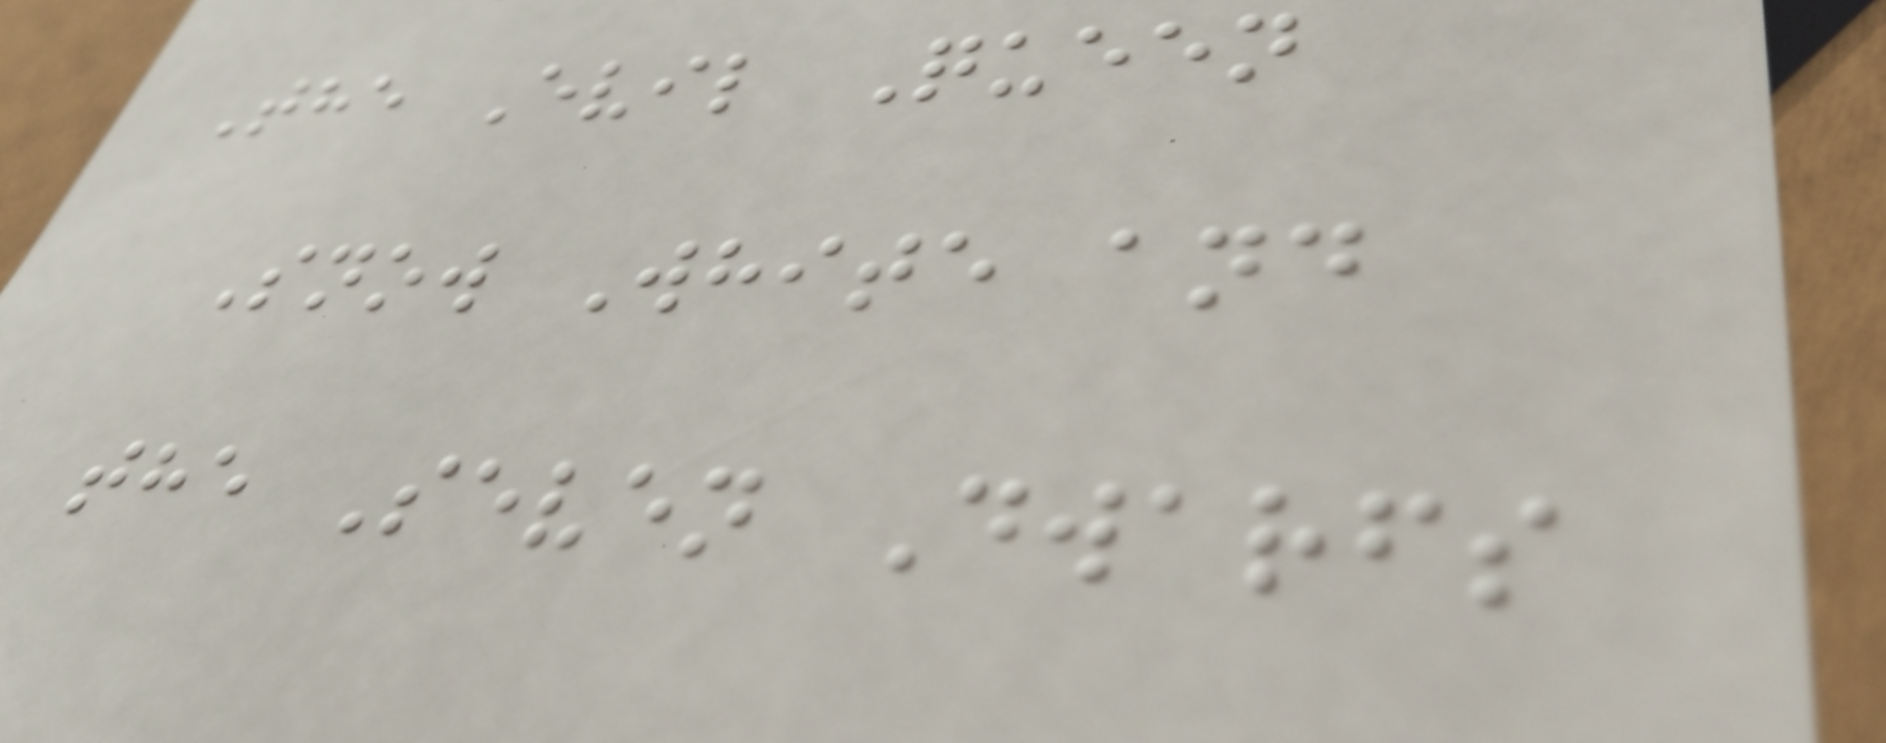The Evil Queen
Snow White and
the Seven Dwarfs
